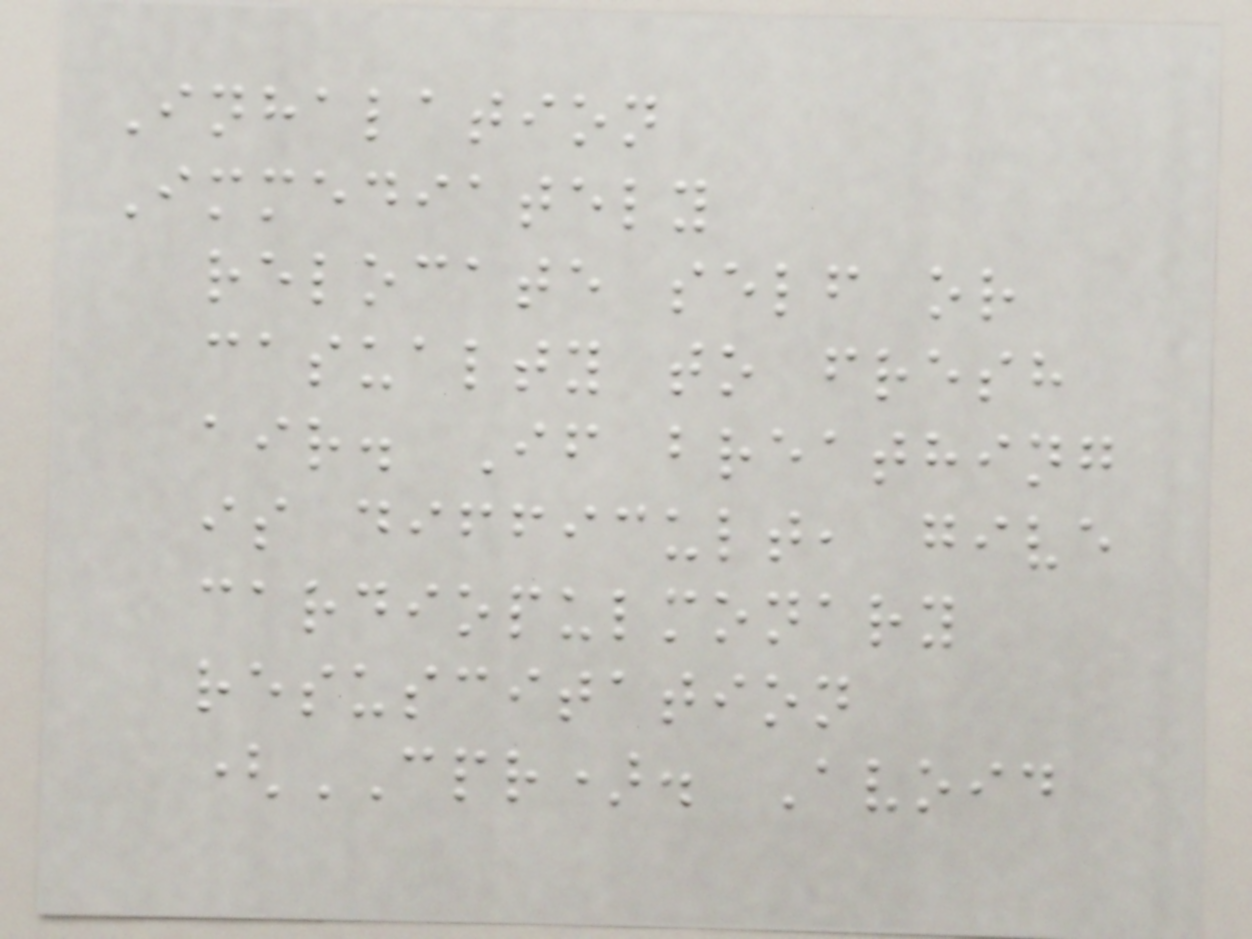Inhalation
Immediately
relocate self or
casualty to fresh
air. If breathing
is difficult, give
cardiopulmonary
resuscitation
(CPR). Avoid
